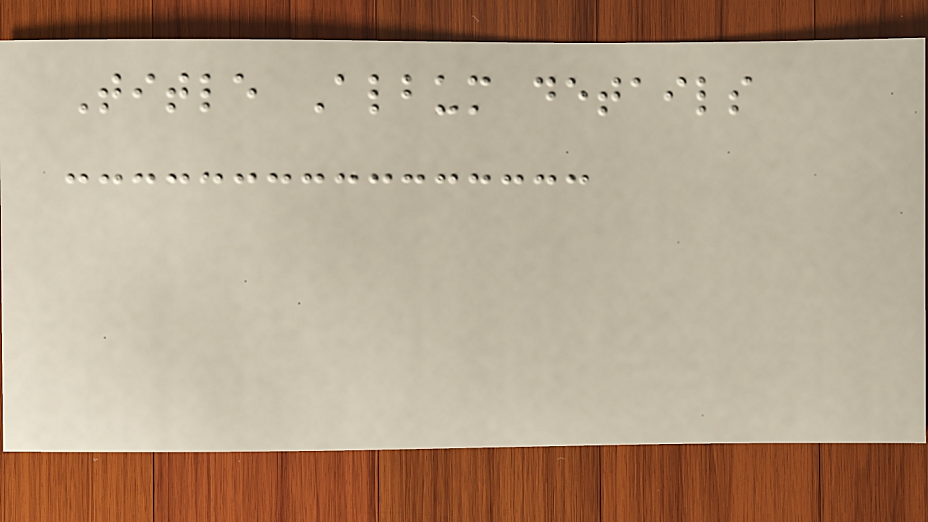Title Album details
